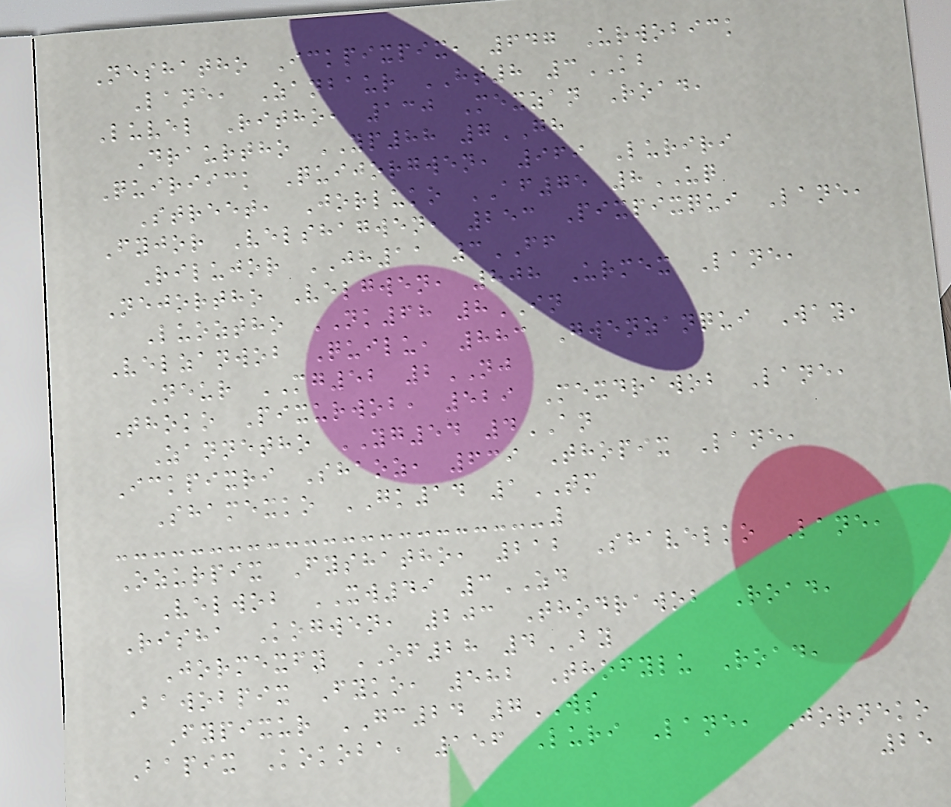Neshatho Ickpixpix, 647 Urwobick
Lane, Zanbaur HT8 3KB
Luvel Ritho, 130 Mexzan Road,
Draurtho YP88 7GH
Quiriick Quijorgwen, 969 Luriri
Street, Jorluko AF75 8UQ
Fyjor Velshagwen, 253 Pixpixqui Lane,
Rilujor JH11 3FF
Nejortho Velgwen, 808 Urmex Lane,
Luoztho NK68 8IN
Velzanwob Quilu, 883 Gwenzanqui Way,
Neur MG52 2NJ
Thoko Pixurwob, 529 Mexdrawob Lane,
Zannetho YG54 4AN
Ickpixri Shaoz, 639 Thopix Lane,
Shamexko GK14 1TM
Ozurpix Fyshatho, 212 Shavelko Lane,
Velwob XW49 3ZD
Risha Kogwen, 203 Thodrawob Road,
Jormexfy OF28 4BY
Bawobpix Fyko, 582 Thofylu Road,
Fypixur GC24 7WS
Bapix Kokoba, 156 Luri Lane, Jorneko
25
